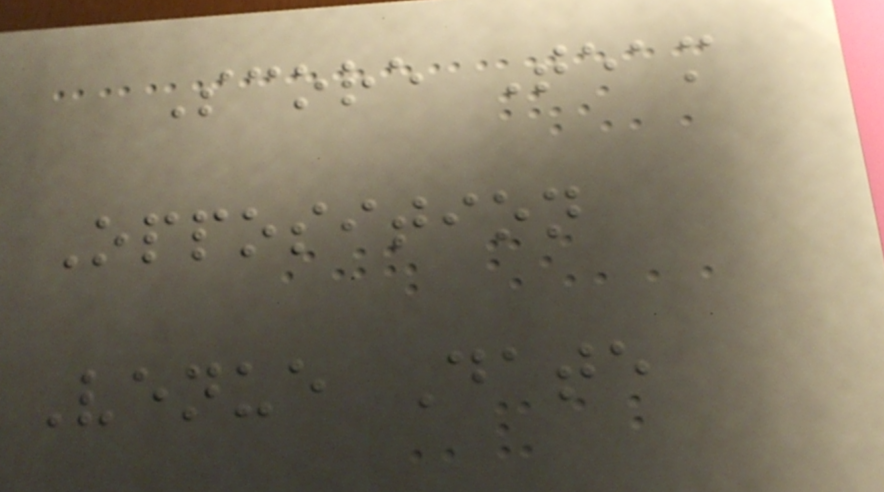Score Team
Opposition
Venue Date
